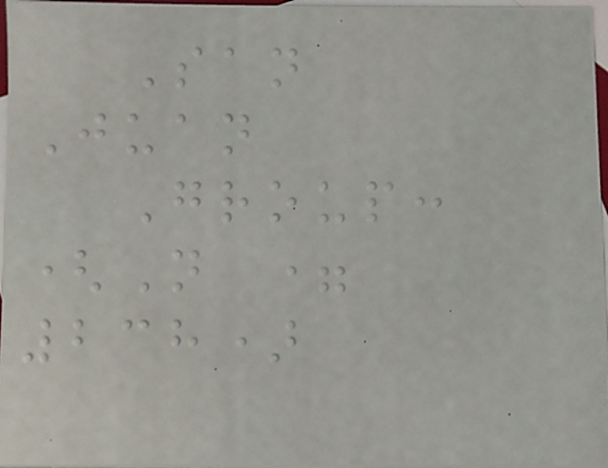San
Juan
Group:
(N =
238)
